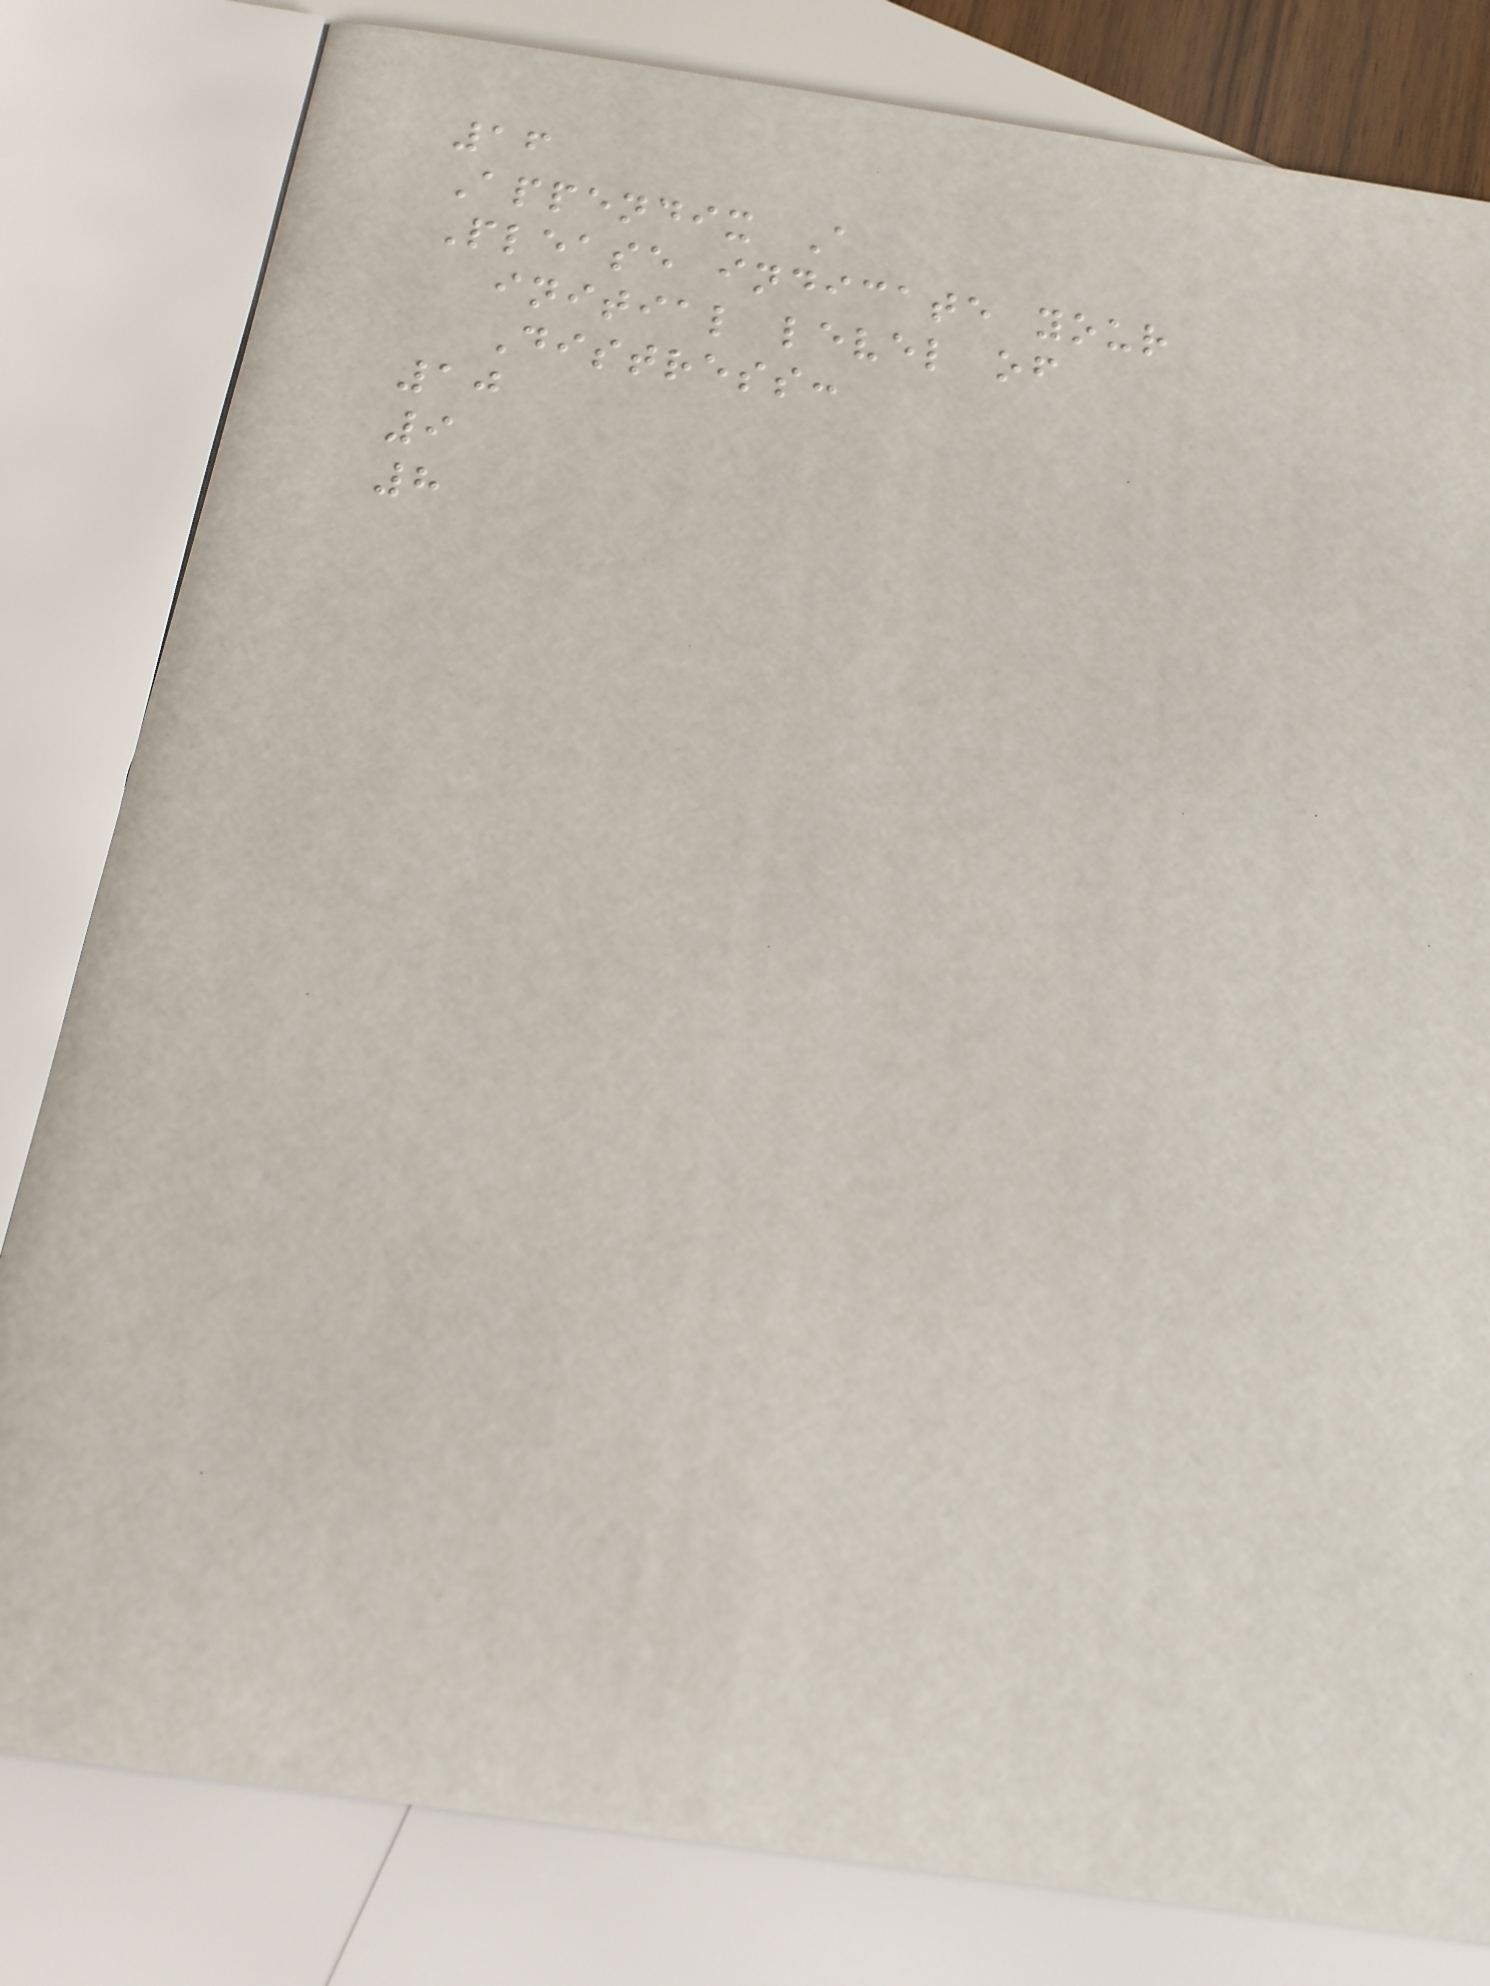16
Appendix A
Please indicate your
initial level of
Distress:
10
9
8
